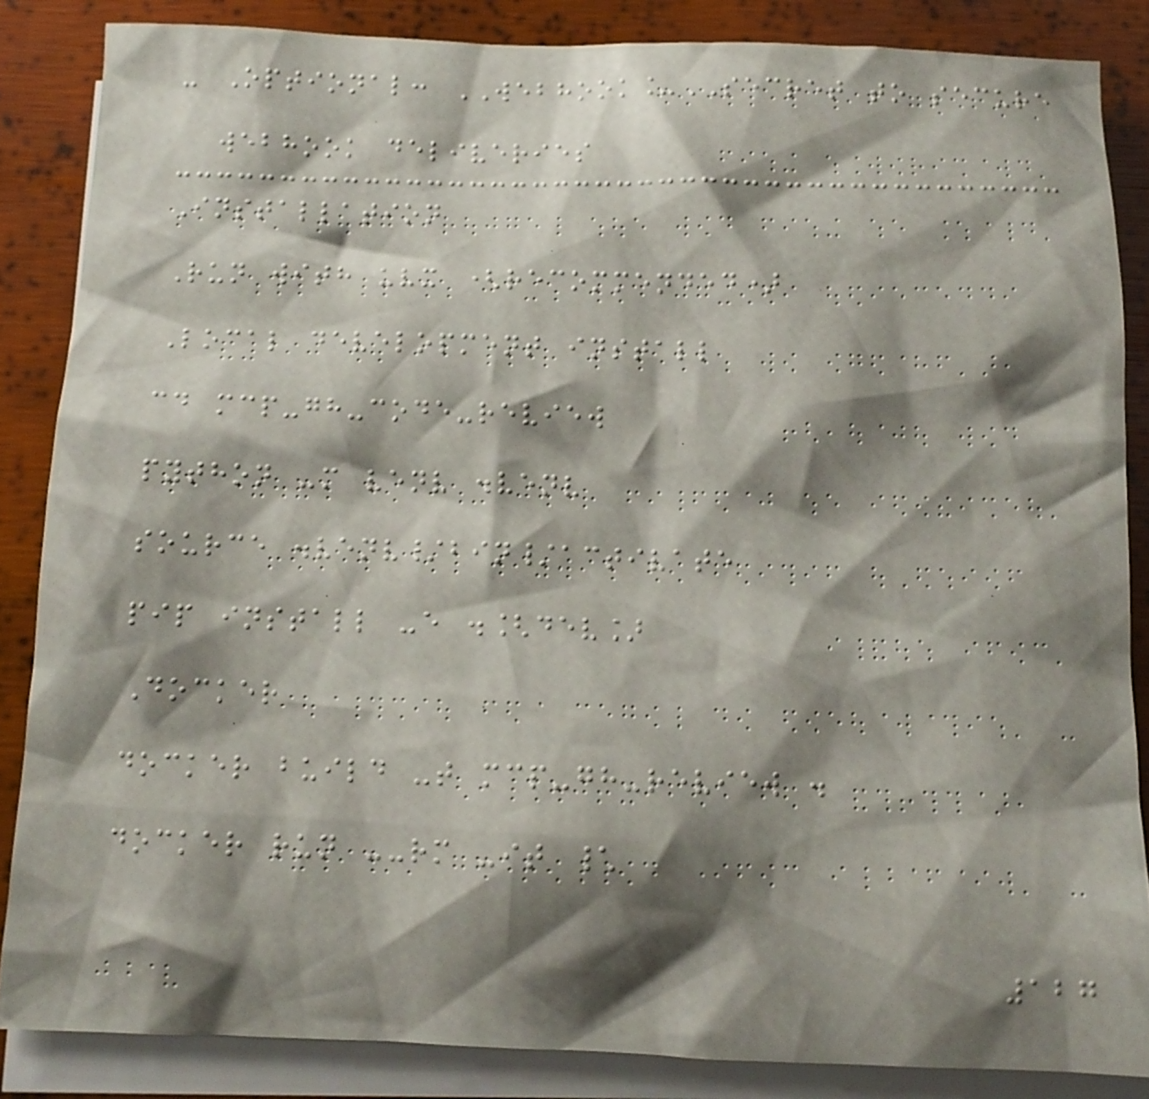- Optional: WEBHOOK_SECRET to secure
webhook deliveries
Installation
Run with uvx (recommended)
Local development install
cd mcp-gh-code-review
python -m venv .venv
source .venv/bin/activate
pip install -e .[dev]
Docker
docker build -t mcp-gh-review .
docker run --rm -it \
127
